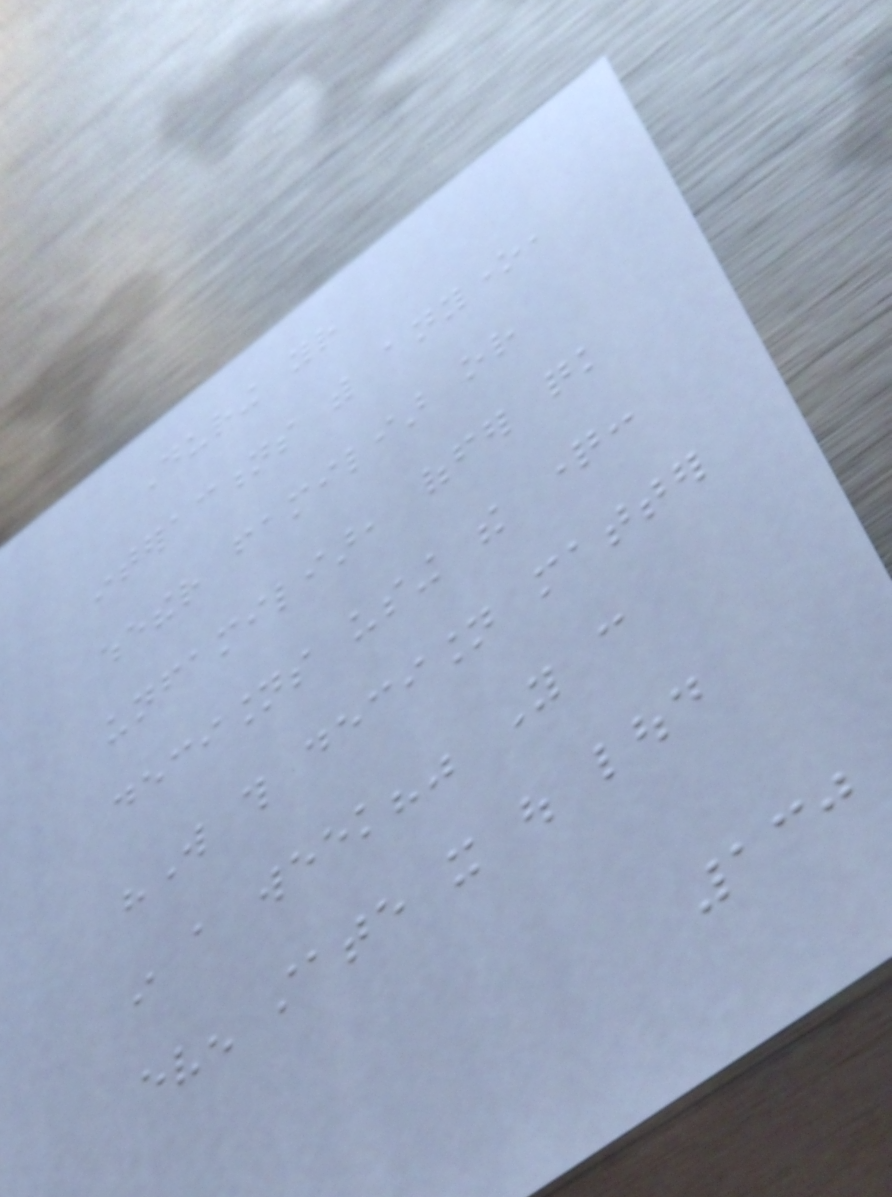During your
interactions with anyone,
whether familiar or
unfamiliar, offer quick
decisions using the question:
"Will this decision matter
in a week?" You can
even state it out loud
130
